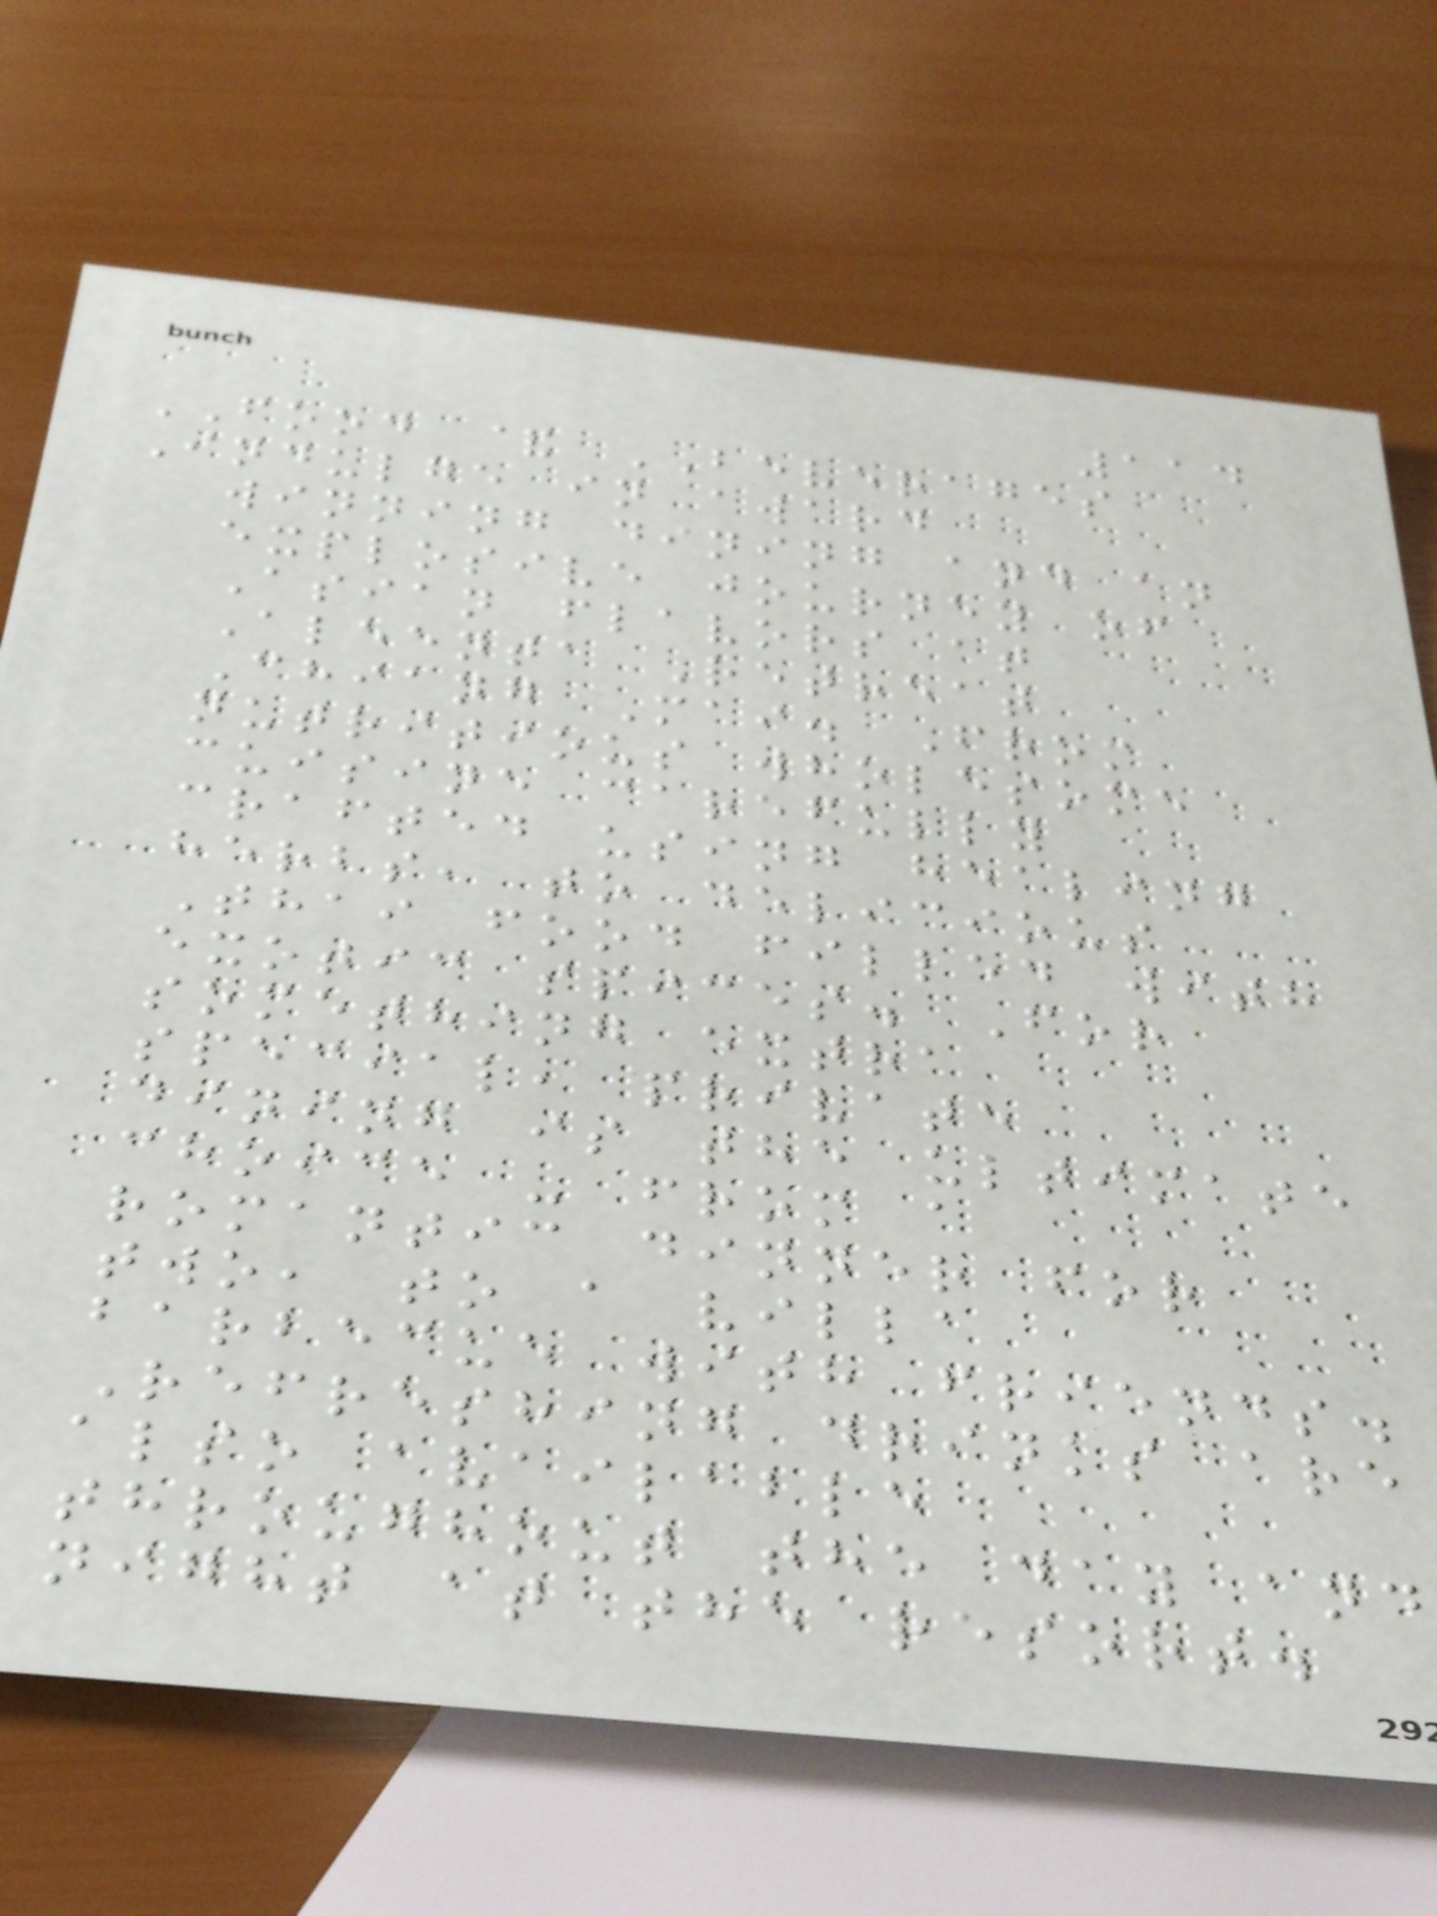114
FOOD & BEVERAGES
Indulge in award
winning dining and an
explosive journey of
Asian flavors at
Aleenta Retreat
Chiang Mai. From
nutritious wholesome
cuisine carefully
crafted using healing
herbs, to delicious
Thai food filled with
exotic spices. For
something extra
special, private
dining is the ultimate
choice - from a
romantic dinner for
two, to a villa
barbecue with friends.
Refreshing drinks are
also available
throughout the day and
night at the resort.
